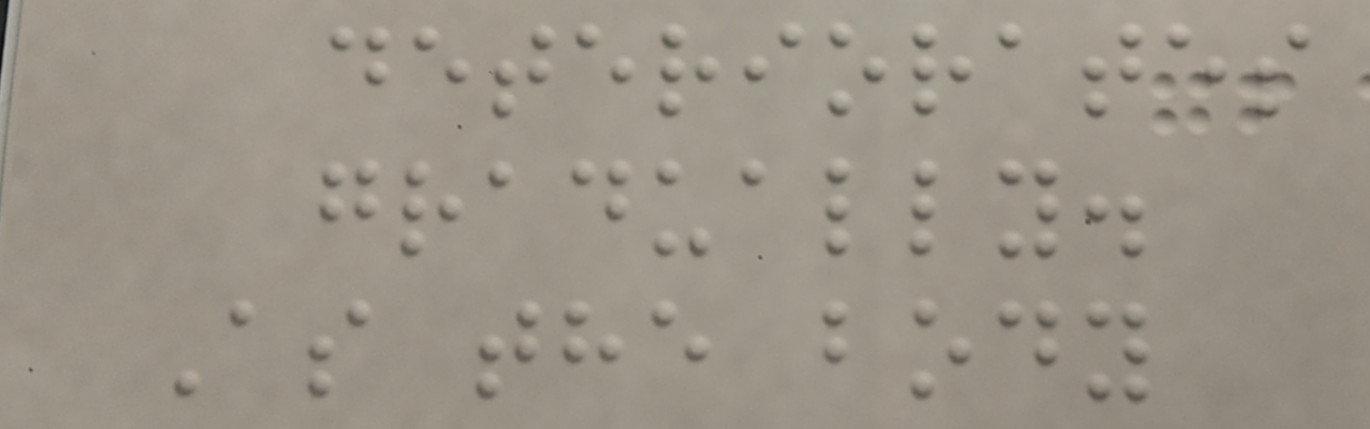deteriorates
gradually.
As the body
